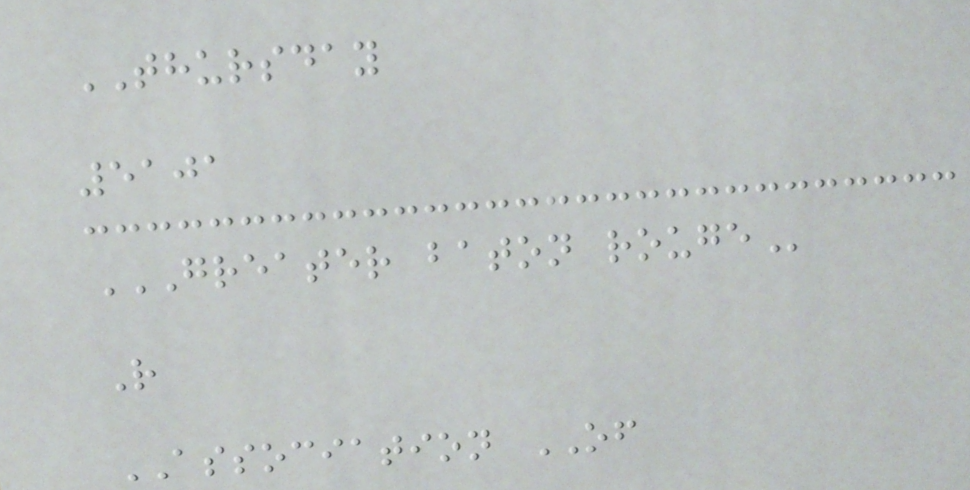THURSDAY
5101
GREATER BATON ROUGE
R
ASSOCIATION OF
